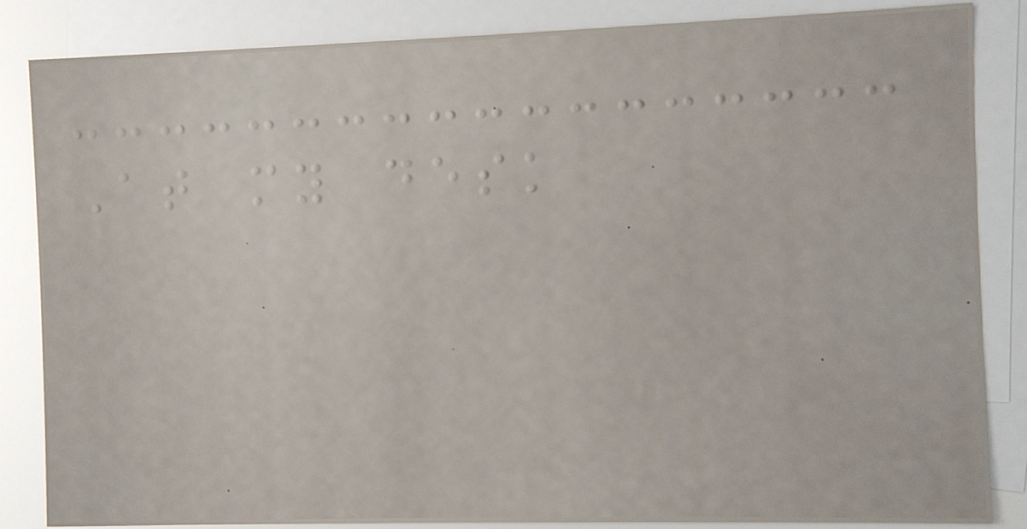At my desk
